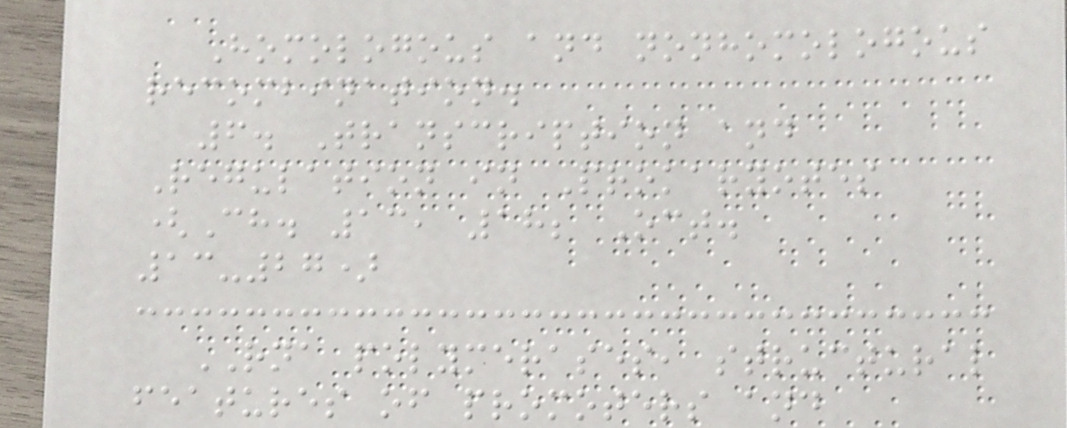Homologous and nonhomologous
recombination.
6. Transcription and
Regulation in Prokaryotes
(Ch. 13, 18; Oct.
13-27)
RNA polymerases, structural
features of promoters and
